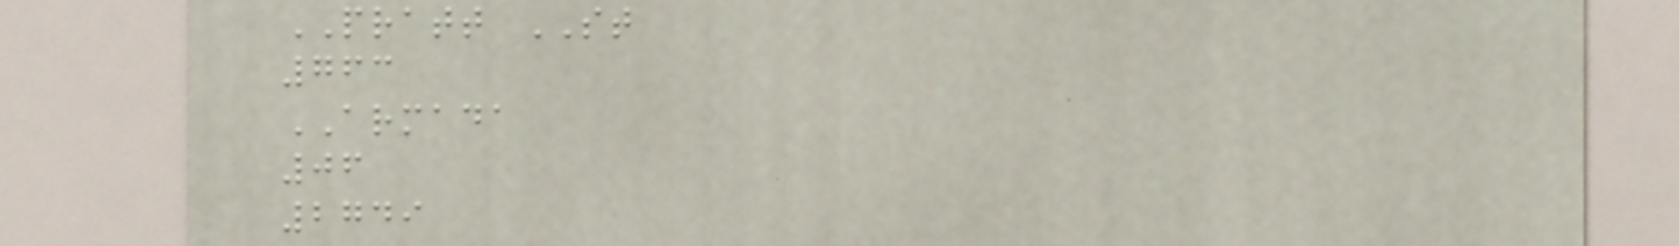PRATT ST
763
ARMADA
06
2749
